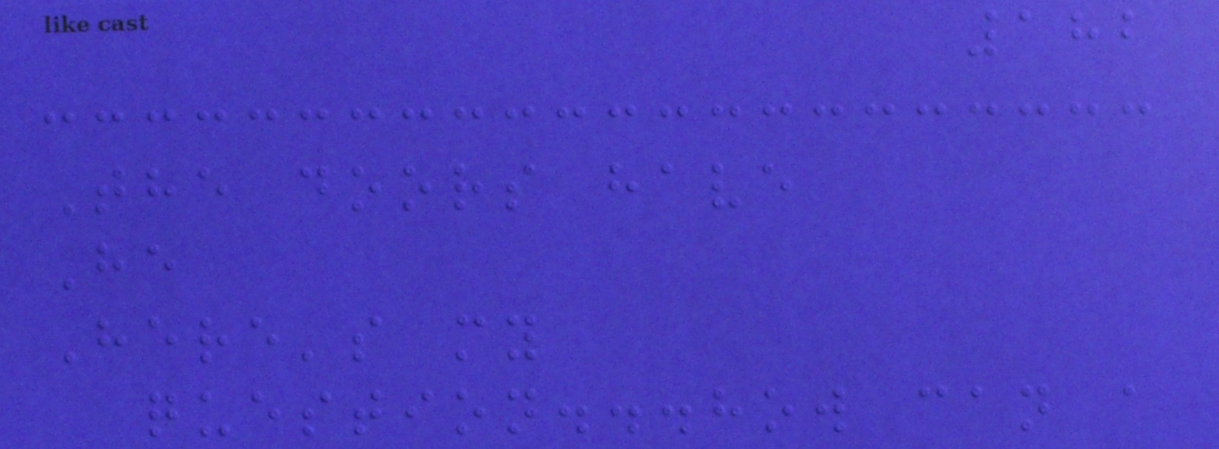182
The doors have
He
Here's my
question...how can a
